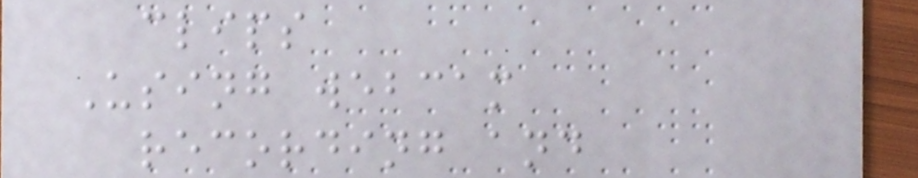clips
Using webcam
recording and
